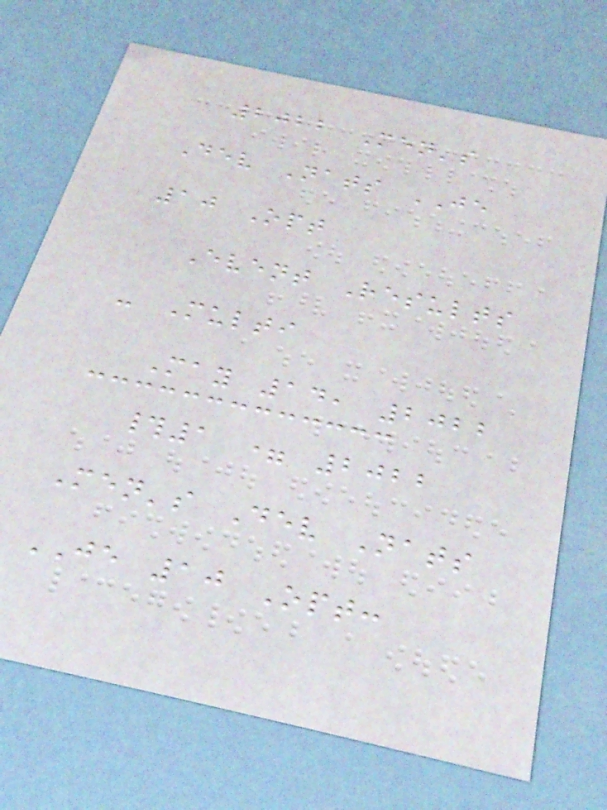2022 Men's
Dev Nats JE
10 Opt
Event Results
- Multi
May 14, 2022
#1 = 2022
Men's Dev Nats
JE 10 Opt:
